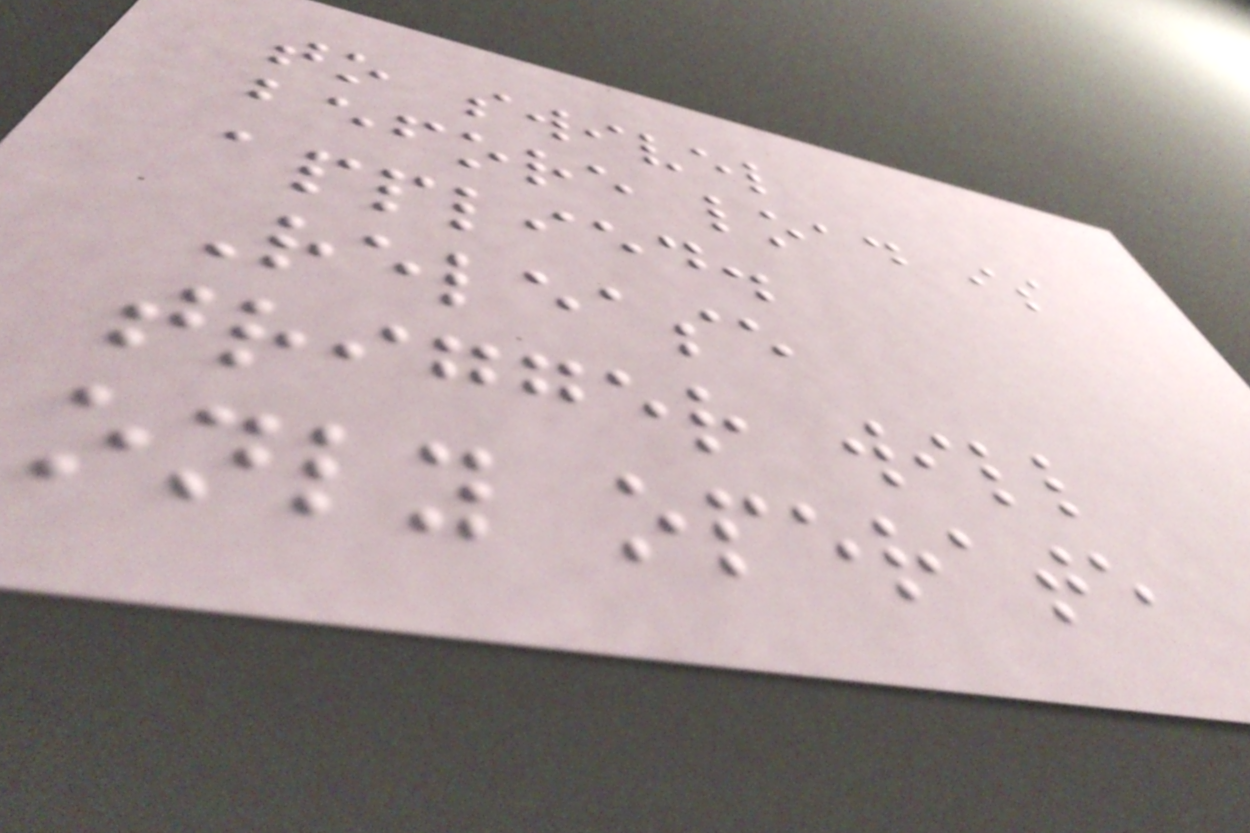to swivel
before load is
applied.
Release
trigger will
only operate
